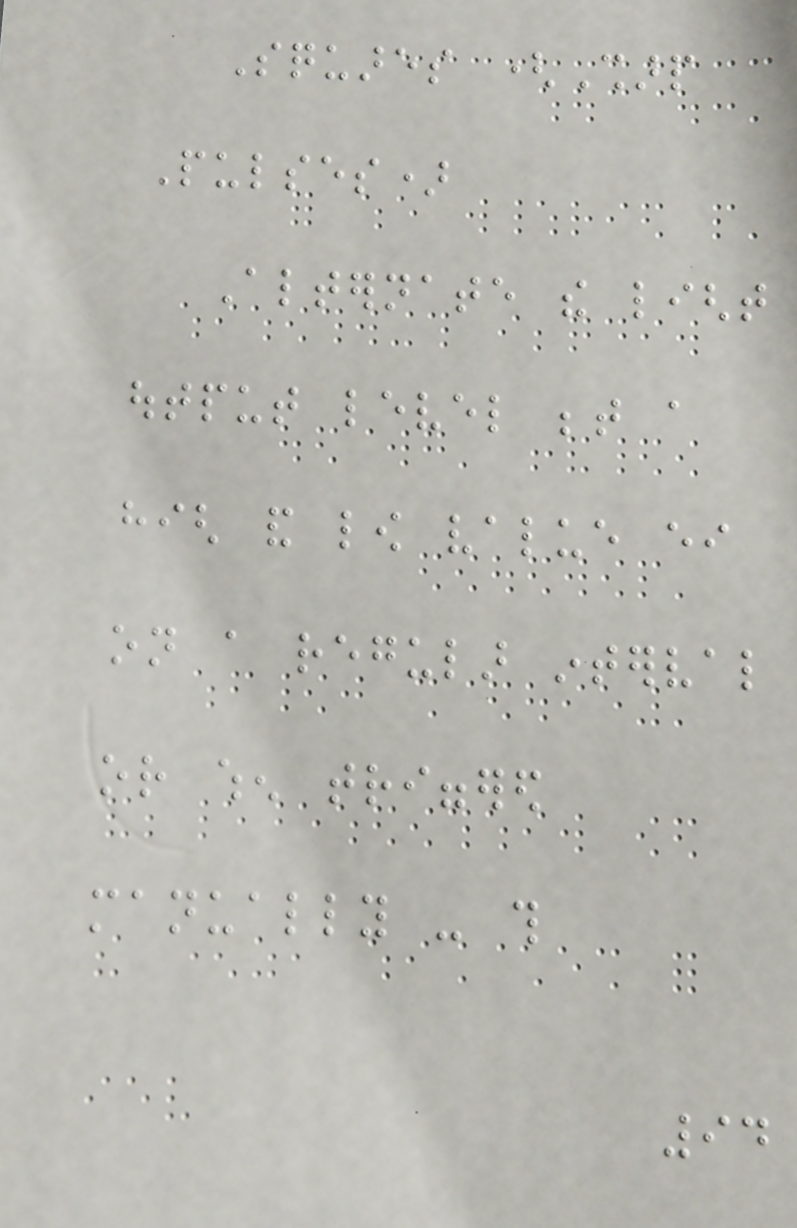Squares (Sharp
Pulses)
Alternate the light
output level between a
high and low value either
on a regular interval
or when triggered
manually - this
94
